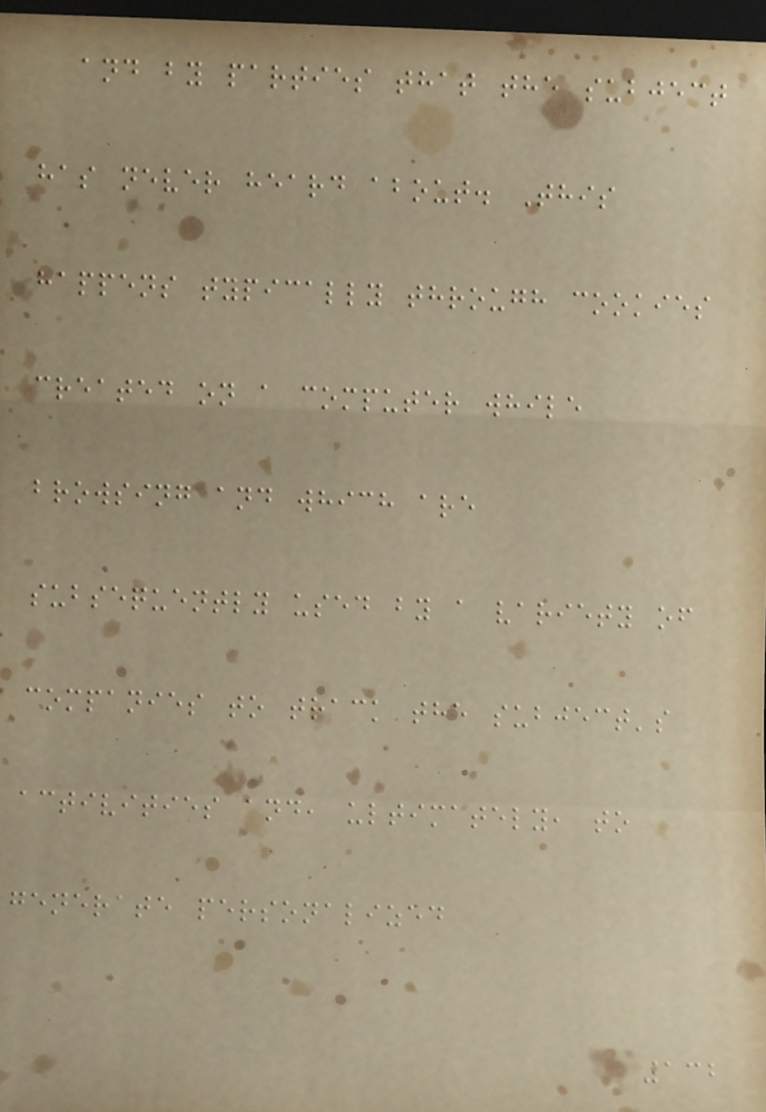and by parties that the subject
has never heard about. This
happens typically through cookies
created on a computer while
browsing and which are
subsequently used by a variety of
companies to track the subject's
activities and, ultimately, to
generate personalized
132
